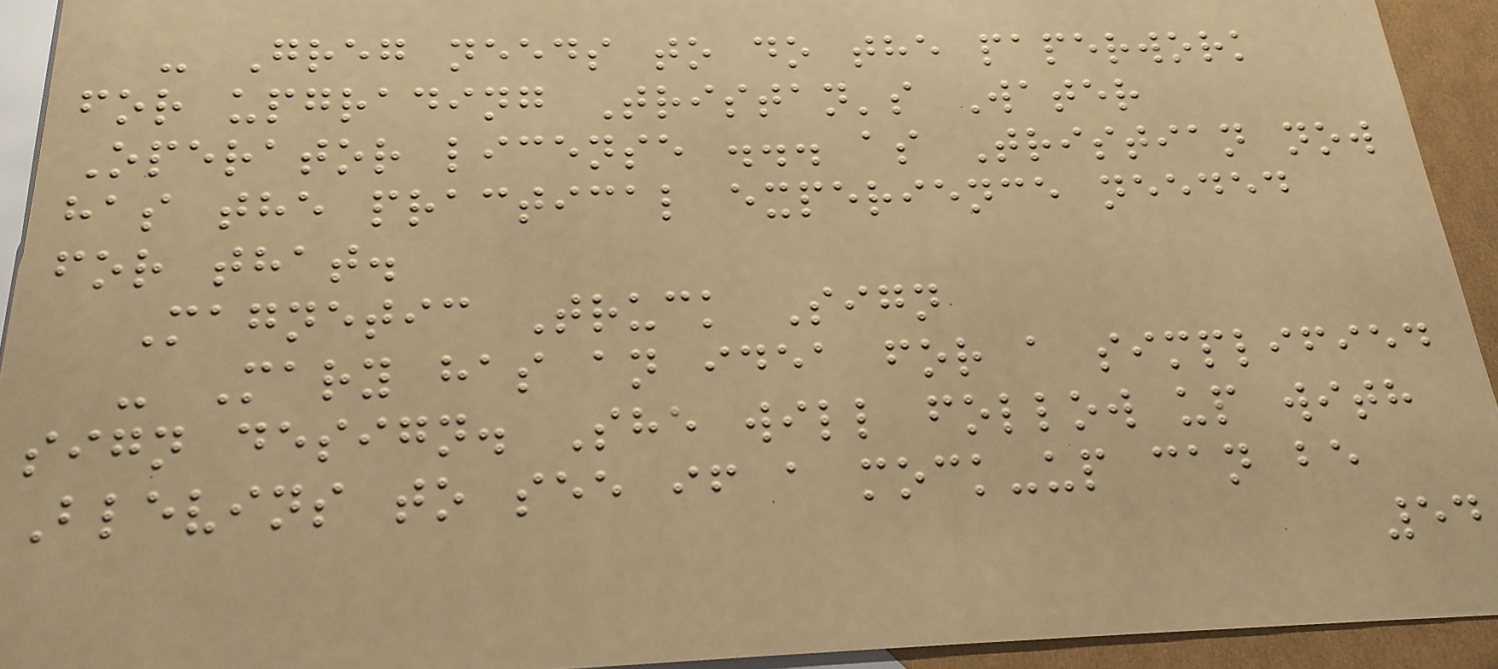- Greg needs to do the paperwork
for upgrading Tristan's Water
Operator license ... as Tristian now
has the practical experience needed
for that.
Magnetic Truck Sign
- Mary has an idea for a simplified
sign design. She will follow up with
Blevins to see if a mock-up can be
54
